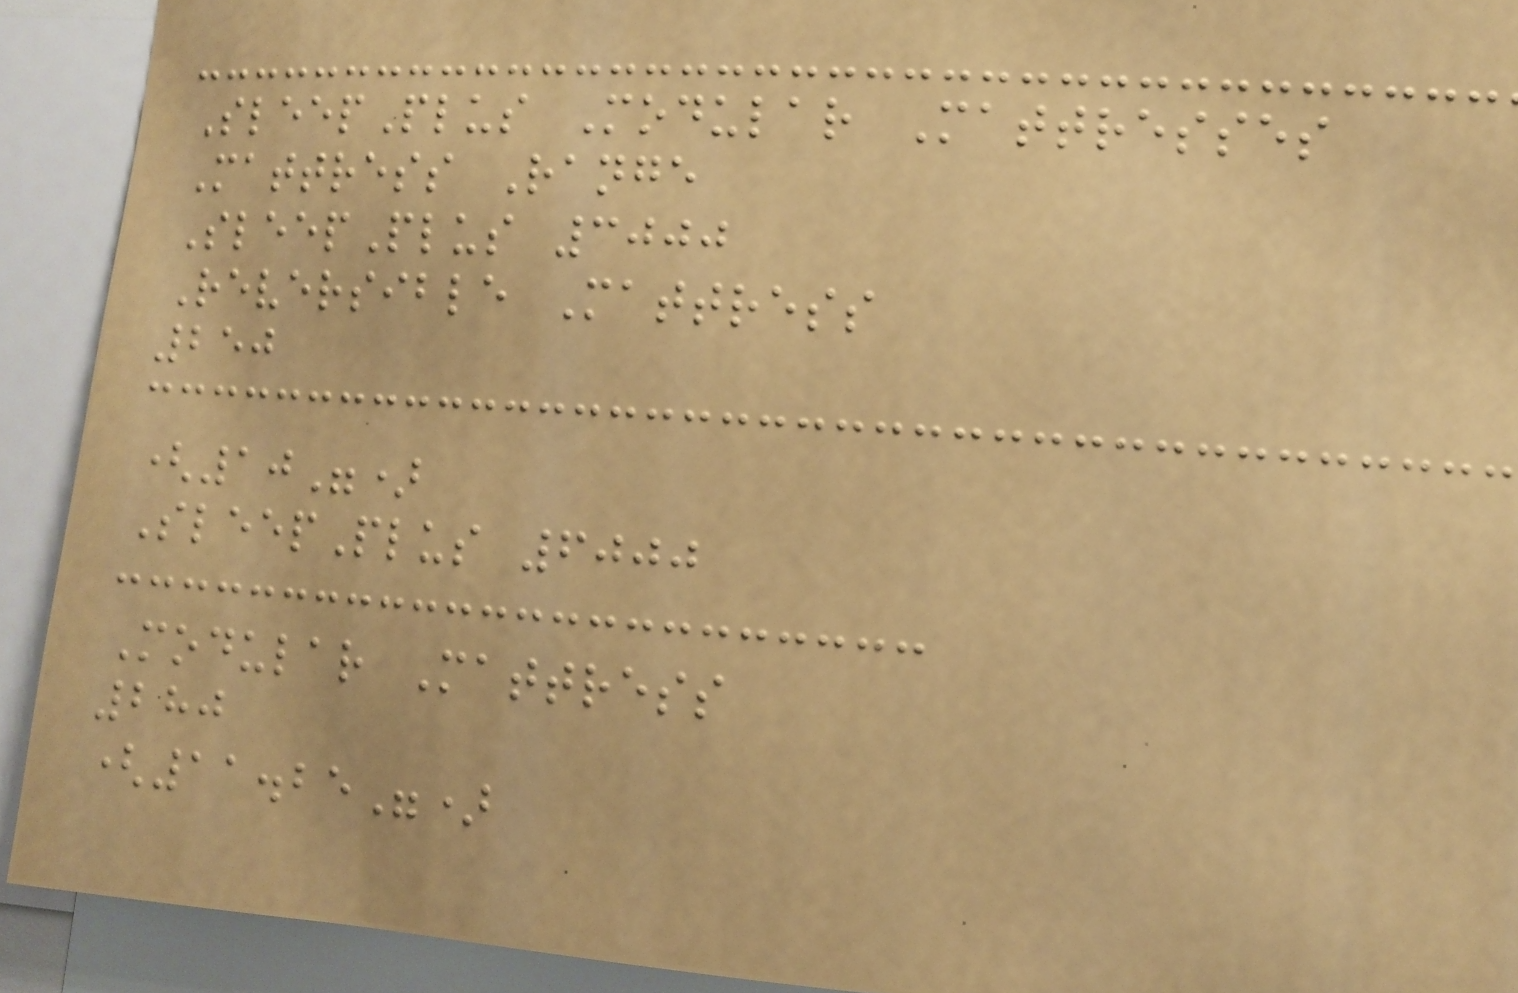SleepPlus Modular Mattresses
Mattress Range
SleepPlus 3000
Reversible Mattress
250
(10")
SleepPlus 6000
Modular Mattress
280
(11.25")
